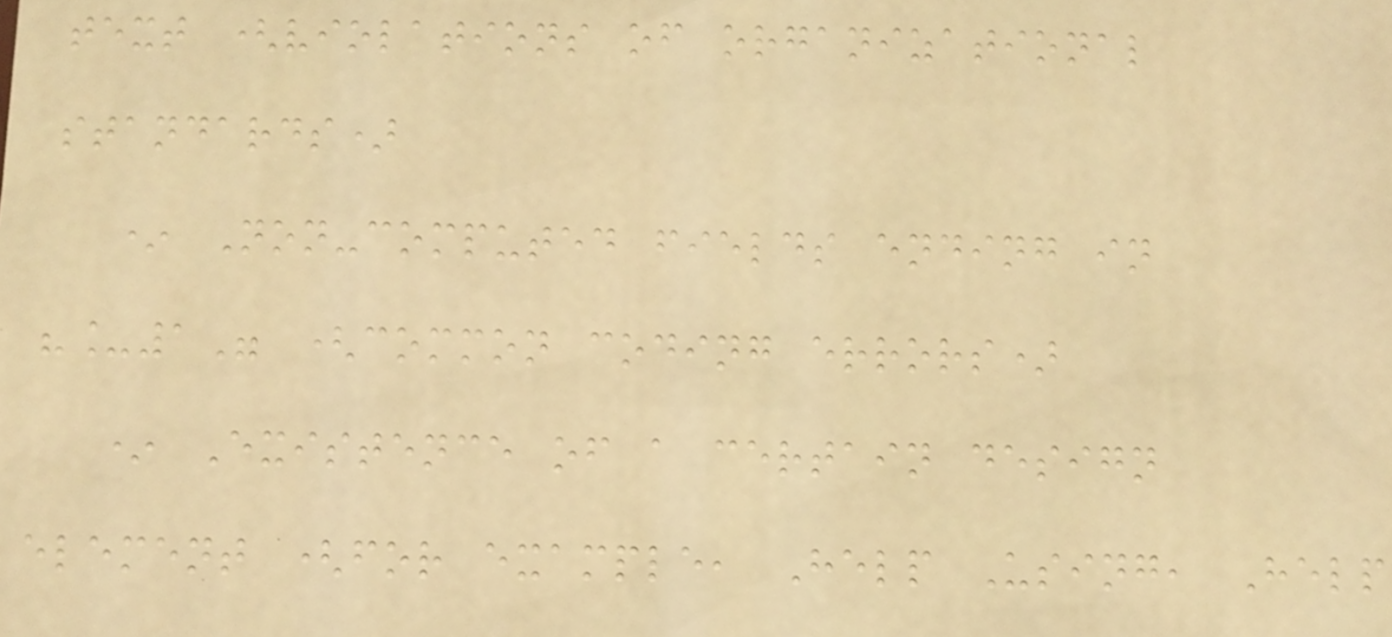text (violations of organizational
standards)
* Non-computed fields ending in
"_1" (common coding errors)
* Existence of a certain design
element (for example, Help Using, Help
